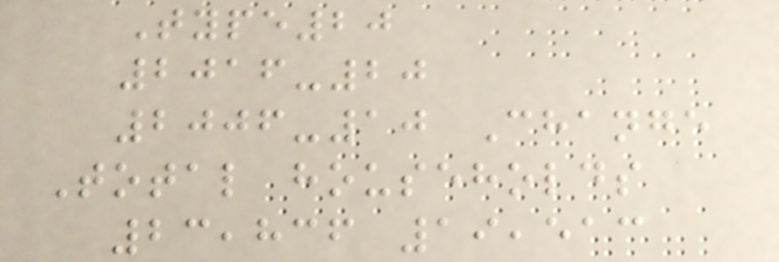Type20
2016-20
2006-10 Change
Total households
23,836 19,513
